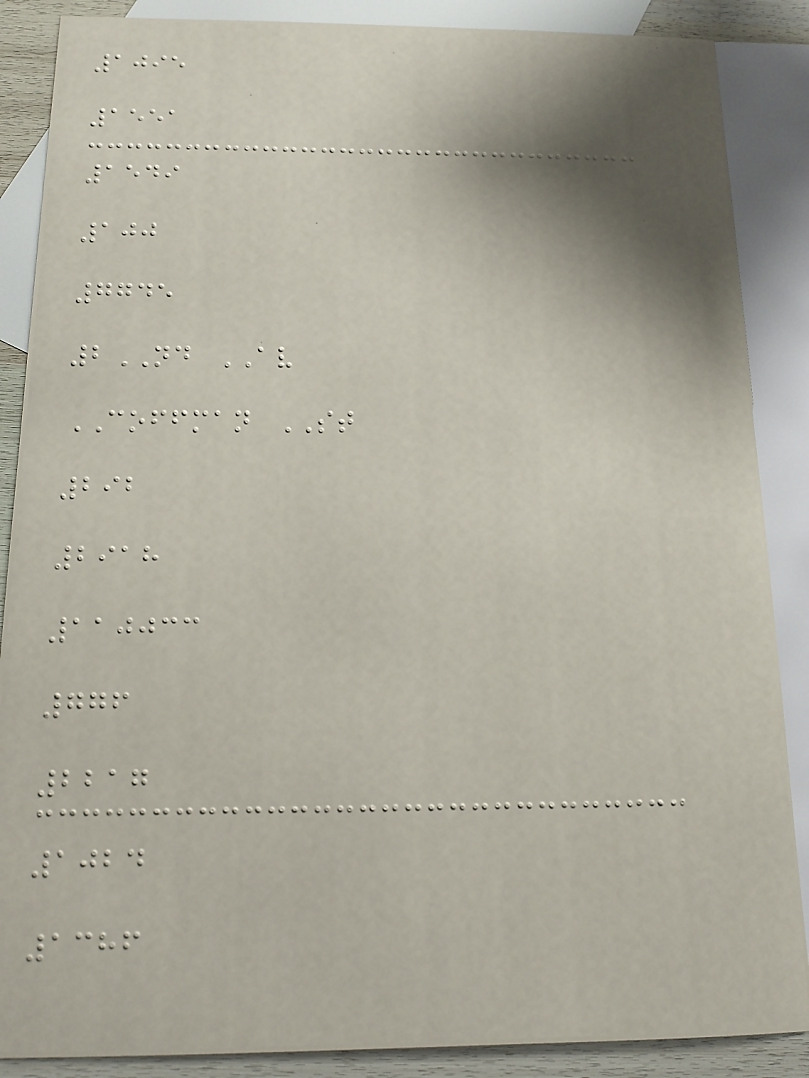1095
1551
1549
100
7745
2ND AV
COFFMAN ST
292
2918
110033
776
2217
1024
1386
